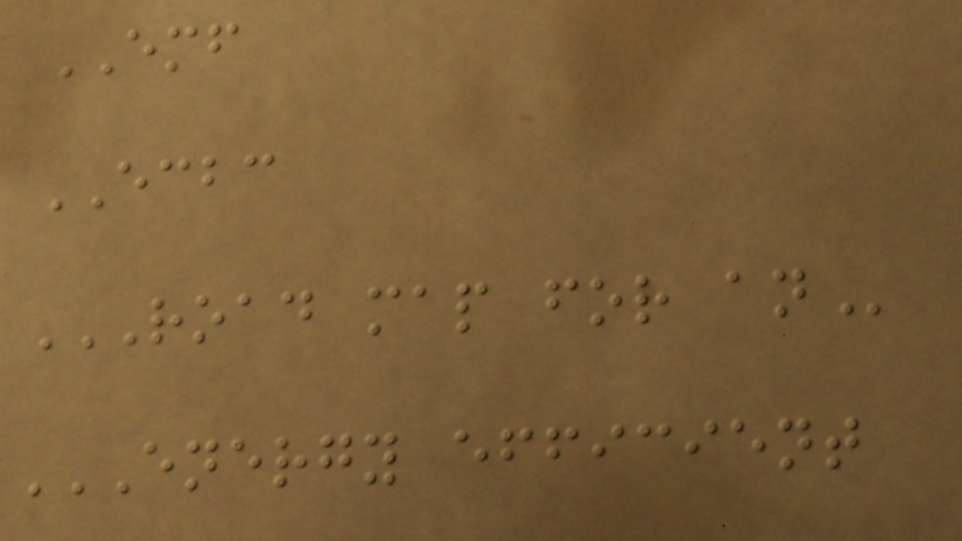EMF
ECBC
ROAD MAP FOR AN
ENERGY EFFICIENT
